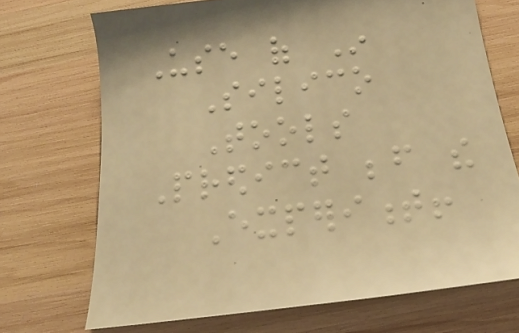Use of In
Silico
Tools
Predict before the
Experiment!
